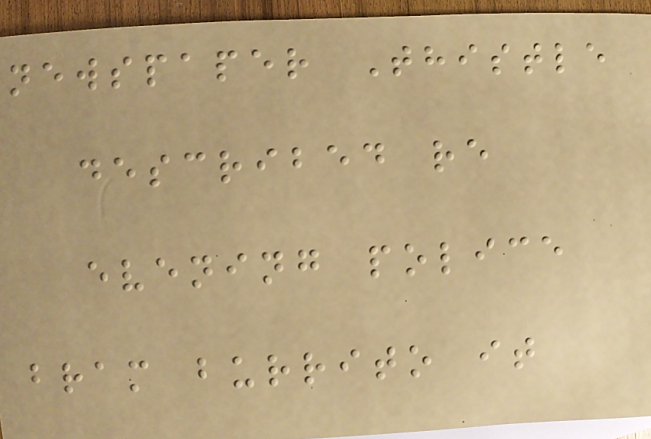newspaper Thistle
described re
evening police
bram burrito it
